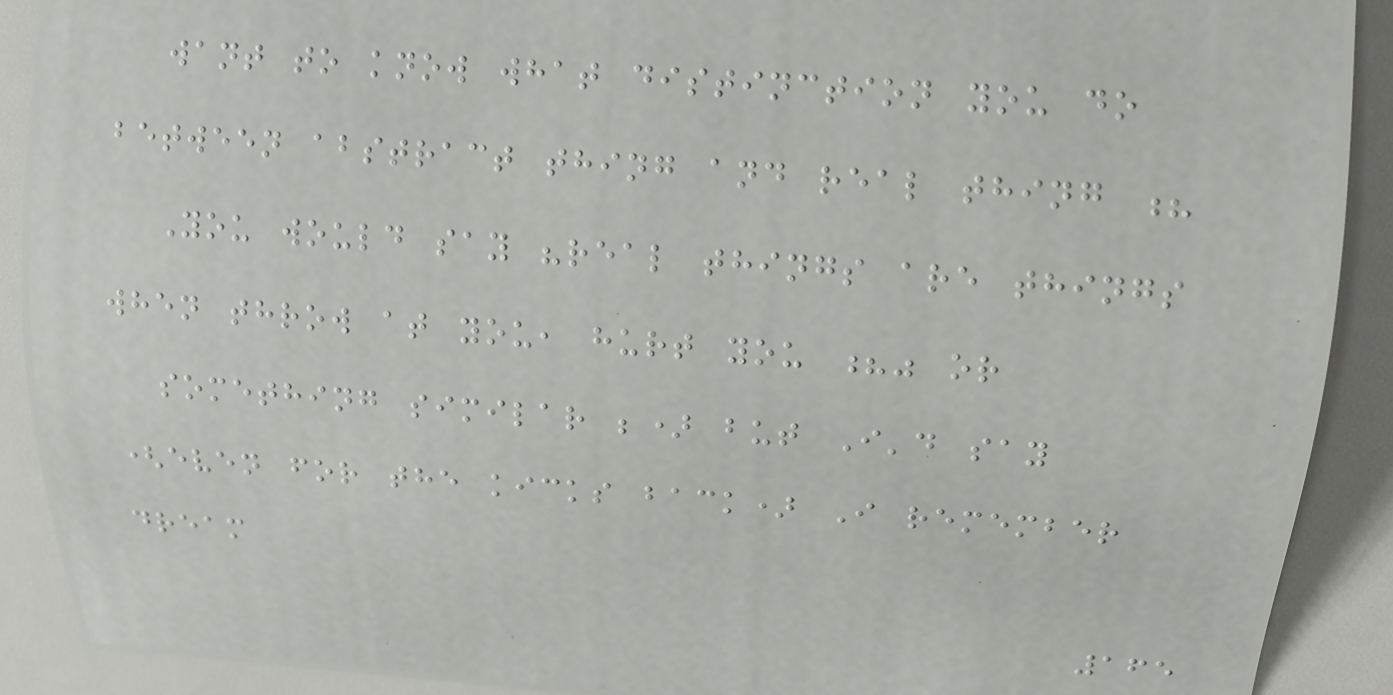want to know what distinction you do
between abstract thing and real thing ?
You would say "real things are things
when throw at you, hurt you ?" or
something similar ;) but I'd say
(even for the kicks back) I remember
dream
165
